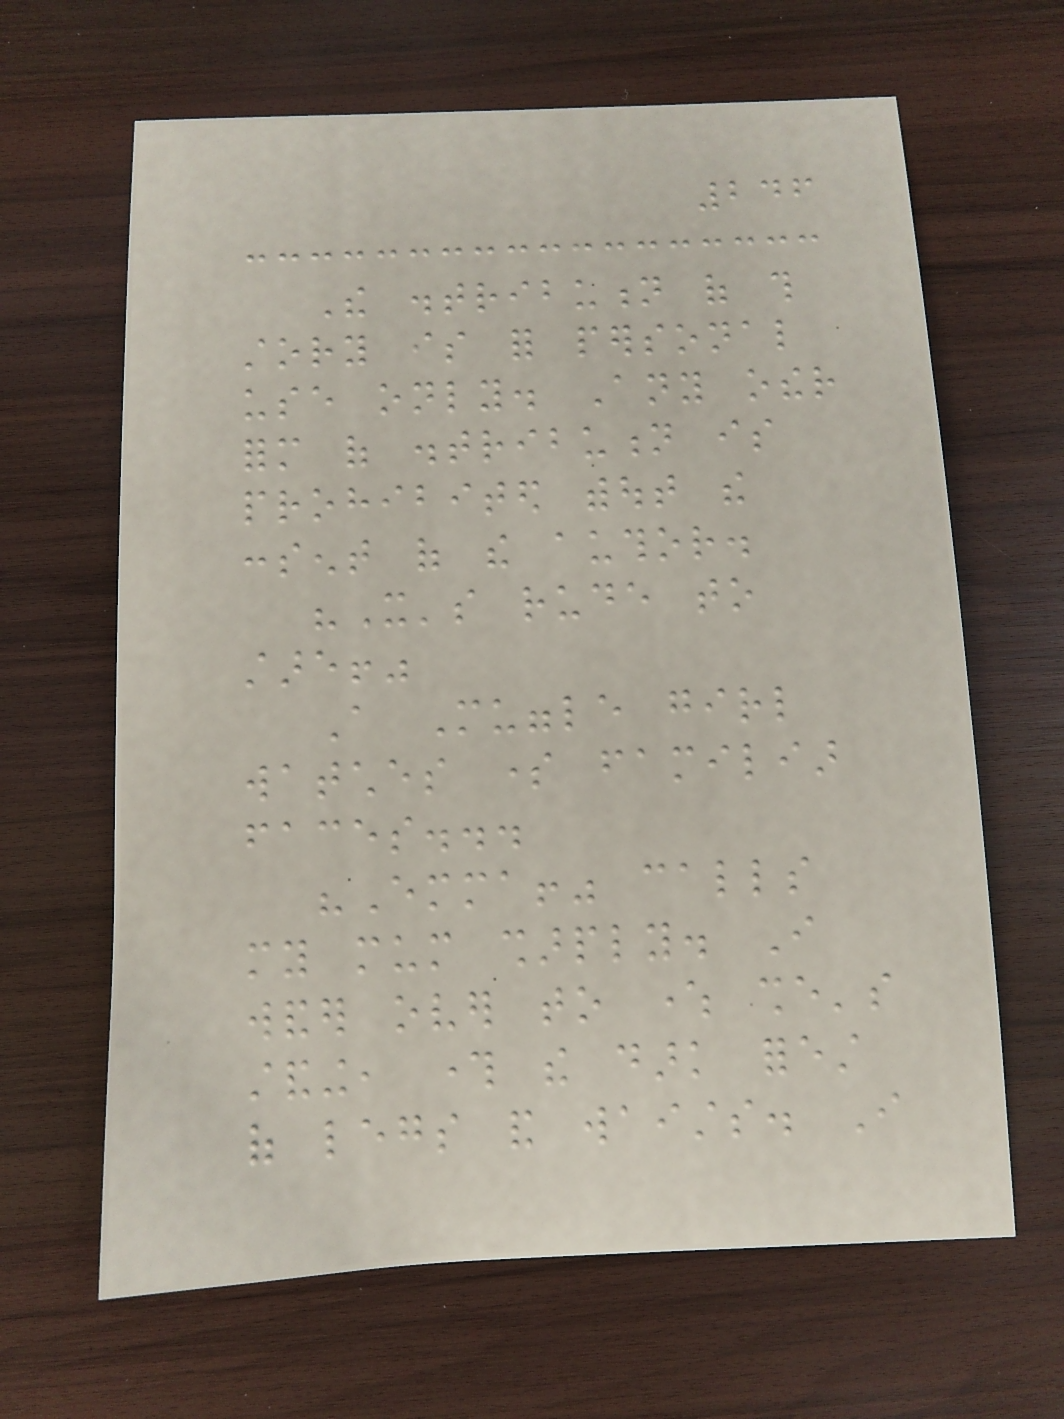246
The distribution of this
story is for personal
use only. Any other
form of distribution is
prohibited without the
consent of the author.
"It's rude to
stare!"
A Muggle girl
watches some familiar
faces...
"Emma!" calls
my mum sharply. I
wander over to where she's
standing, through the dark forest
of legs and waists. I
